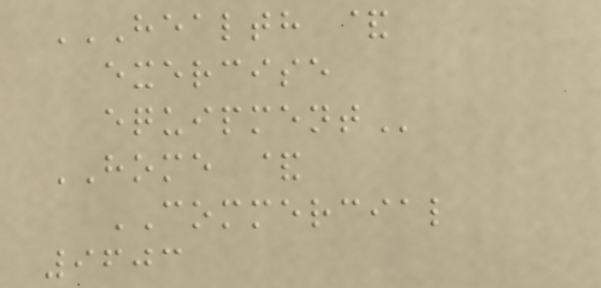HEALTH &
EXERCISE
EQUIPMENT
HOME &
COMMERCIAL
9603
